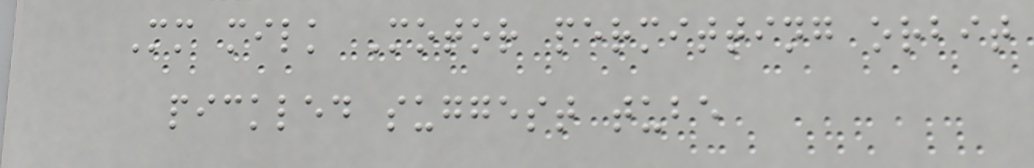Mm milk Motor permitting orbit
pickled suggest tube
